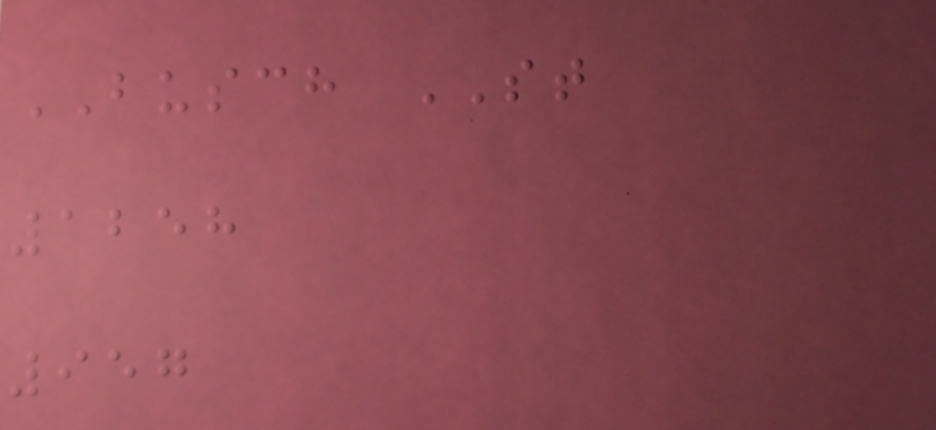BUSCH ST
1258
957
